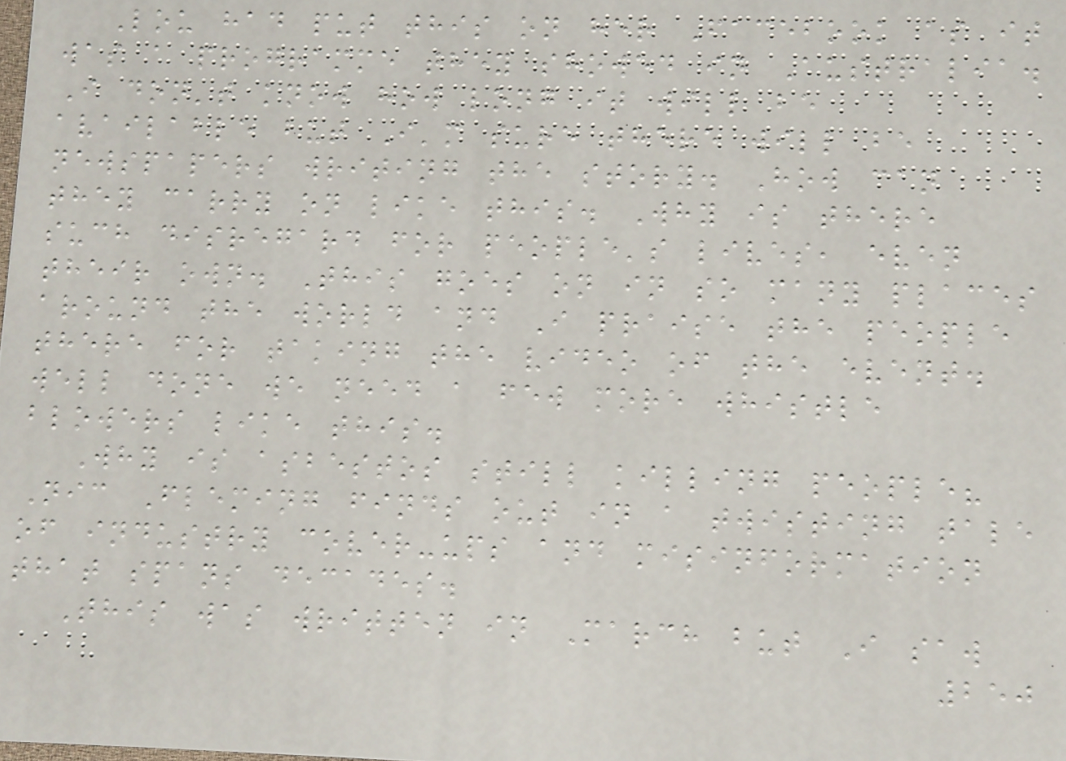Lou had put this on her Facebook as it
was a programme they showed in Australia.
I don't know how long it will be
available but I'm sure there will be
newspapers writing the story. How can
they carry on like this. Why is there
such disregard for people's lives, even
their own. This goes on in so many places
around the world and I praise the people
there for taking the video of the event.
well done we need a few more whistle
blowers like this.
Why is asbestos still killing people?
Nic Fleming finds out in a twisting tale
of industry cover-ups and misinformation
that spans decades.
This was written in March but I saw
250
